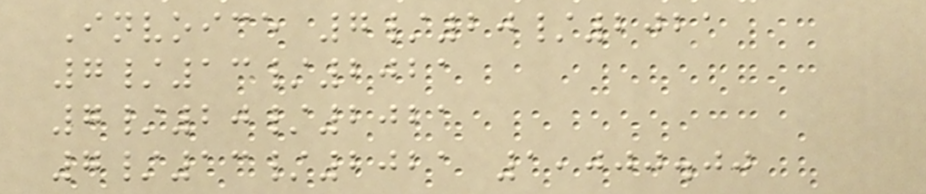Invoice 7/20/2021
7/13/2021
7/20/2021
7/13/2021 1,000.00
